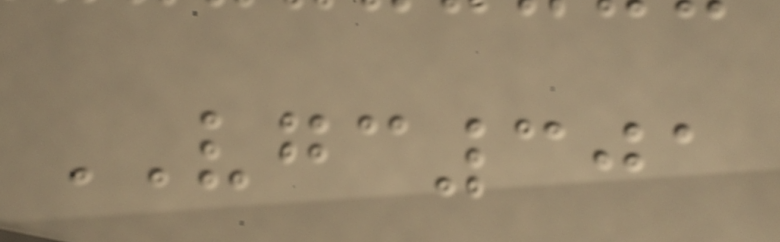VGC301
